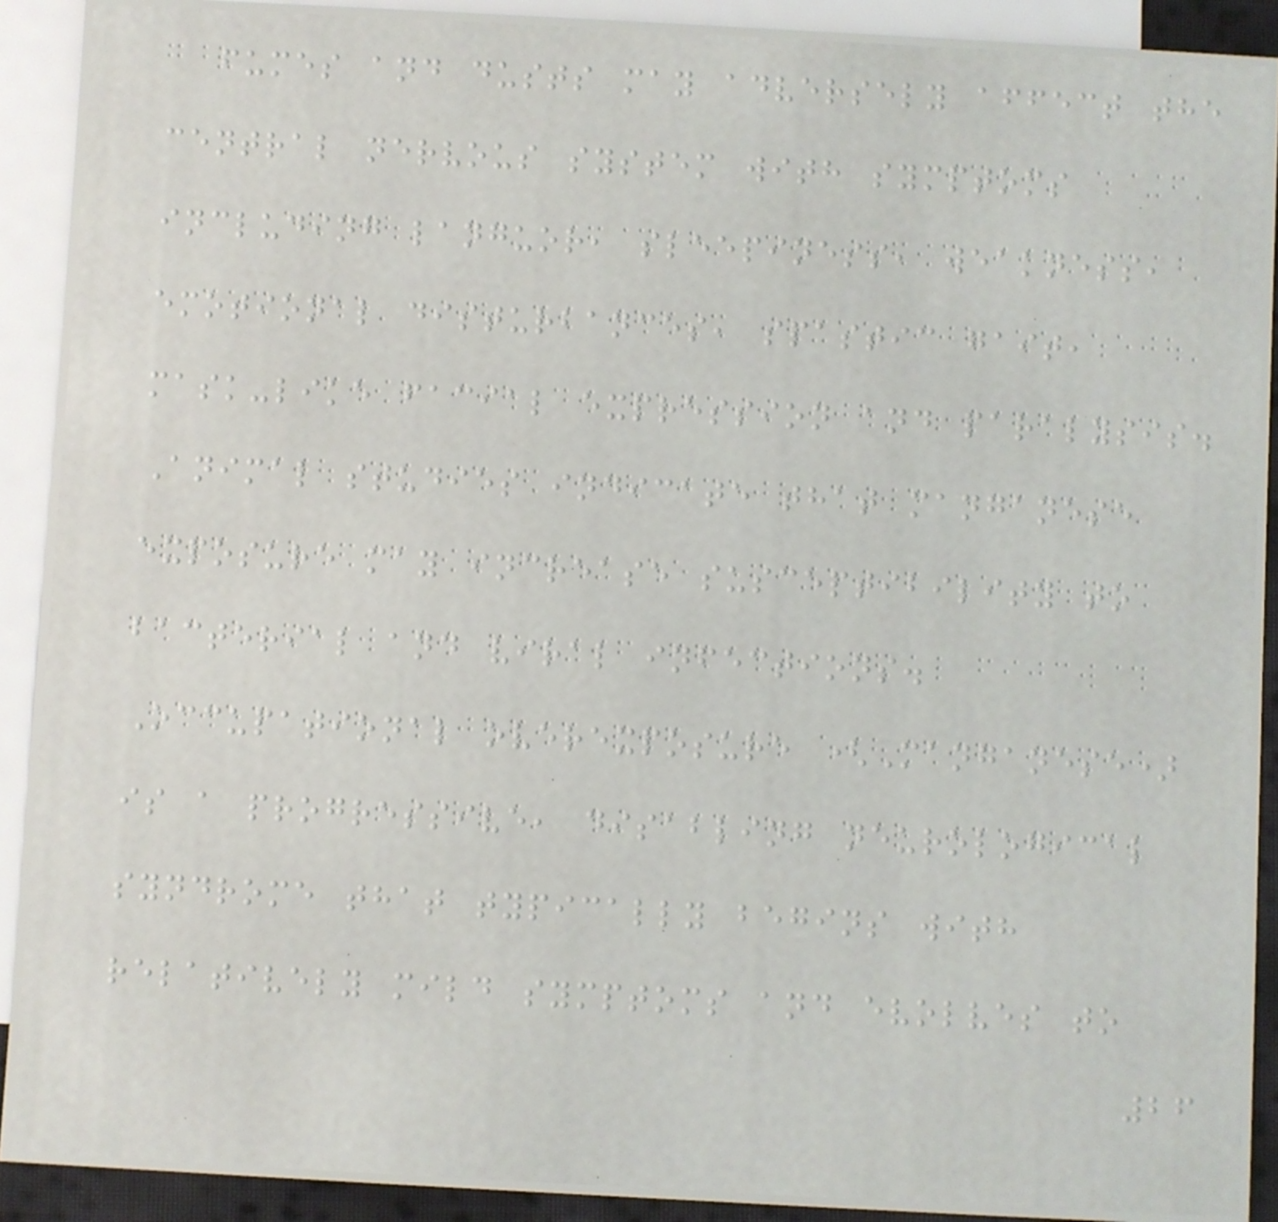fumes and dusts may adversely affect the
central nervous system with symptoms
including languor, sleepiness, weakness,
emotional disturbances, spastic gait,
mask-like facial expression and paralysis.
Animal studies indicate that manganese
exposure may increase susceptibility to
bacterial and viral infections.
Occupational overexposure (Manganese)
is a progressive, disabling neurological
syndrome that typically begins with
relatively mild symptoms and evolves to
26
